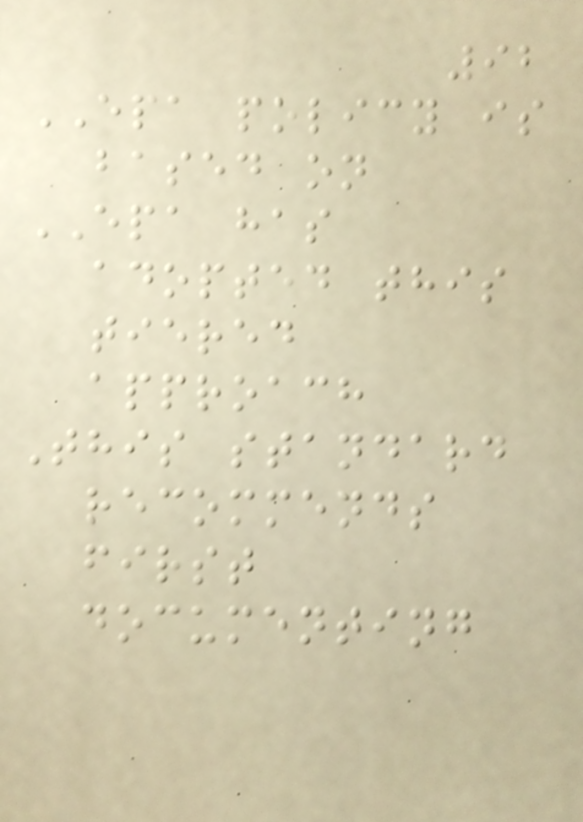92
EPA policy is
based on
EPA has
adopted this
tiered
approach
This standard
recommends
first
documenting
